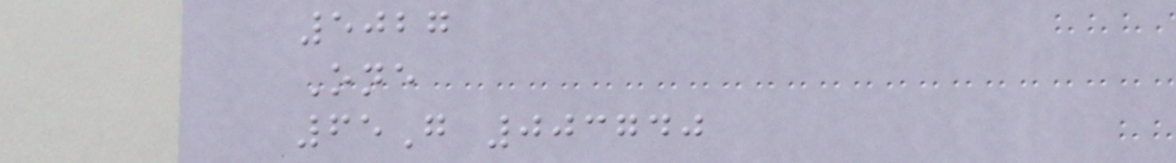5027
One
65G 003740
